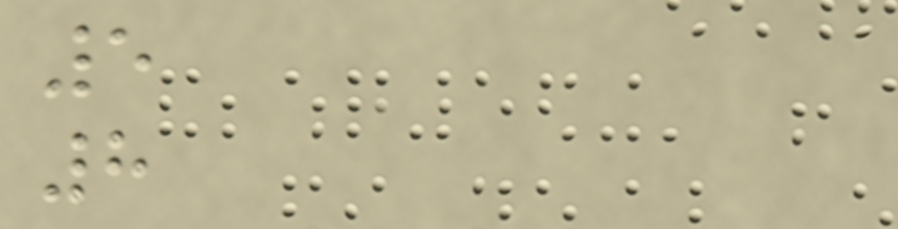5
8
